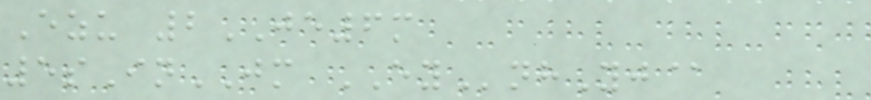Ezu 2JE6m
5sInJM EYnhYj@
